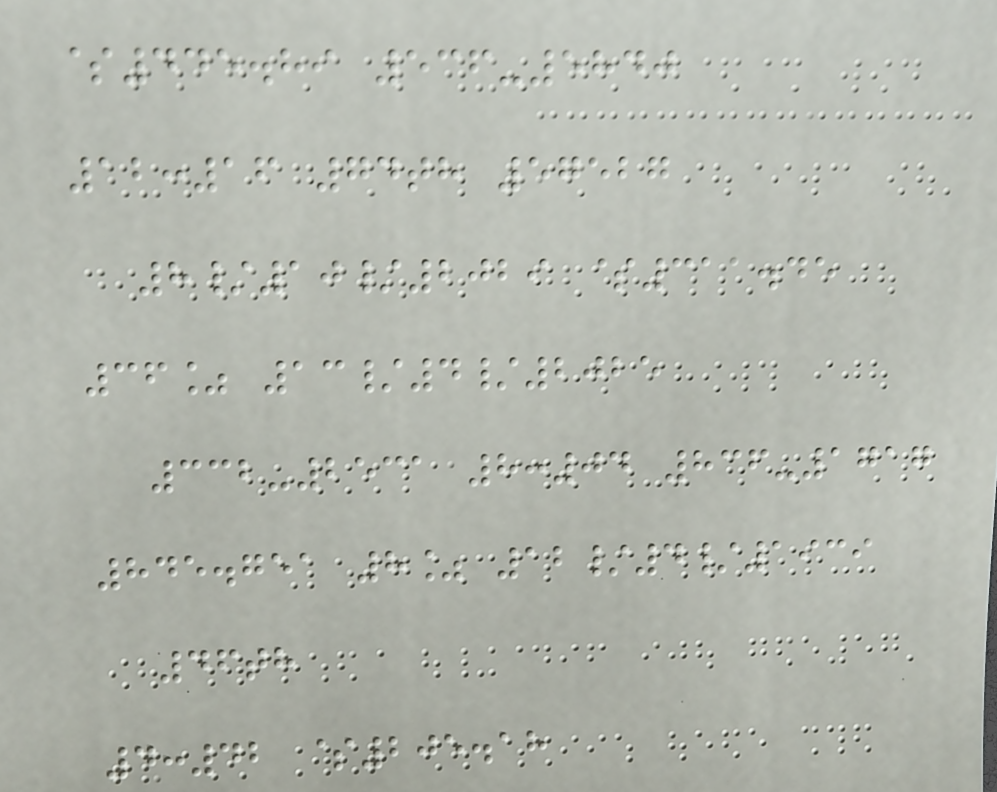$445.89 536-5840
12:16 74th 57527
8/10/2029 $311.45
36% 13/4/2025
332-2531 8:04 836-1717
845.751 8% 12/4/1939
46th
4:42 $205.18
